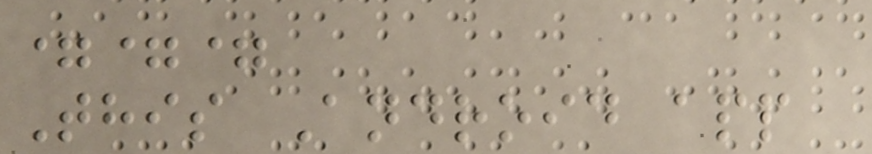===
This Android app
